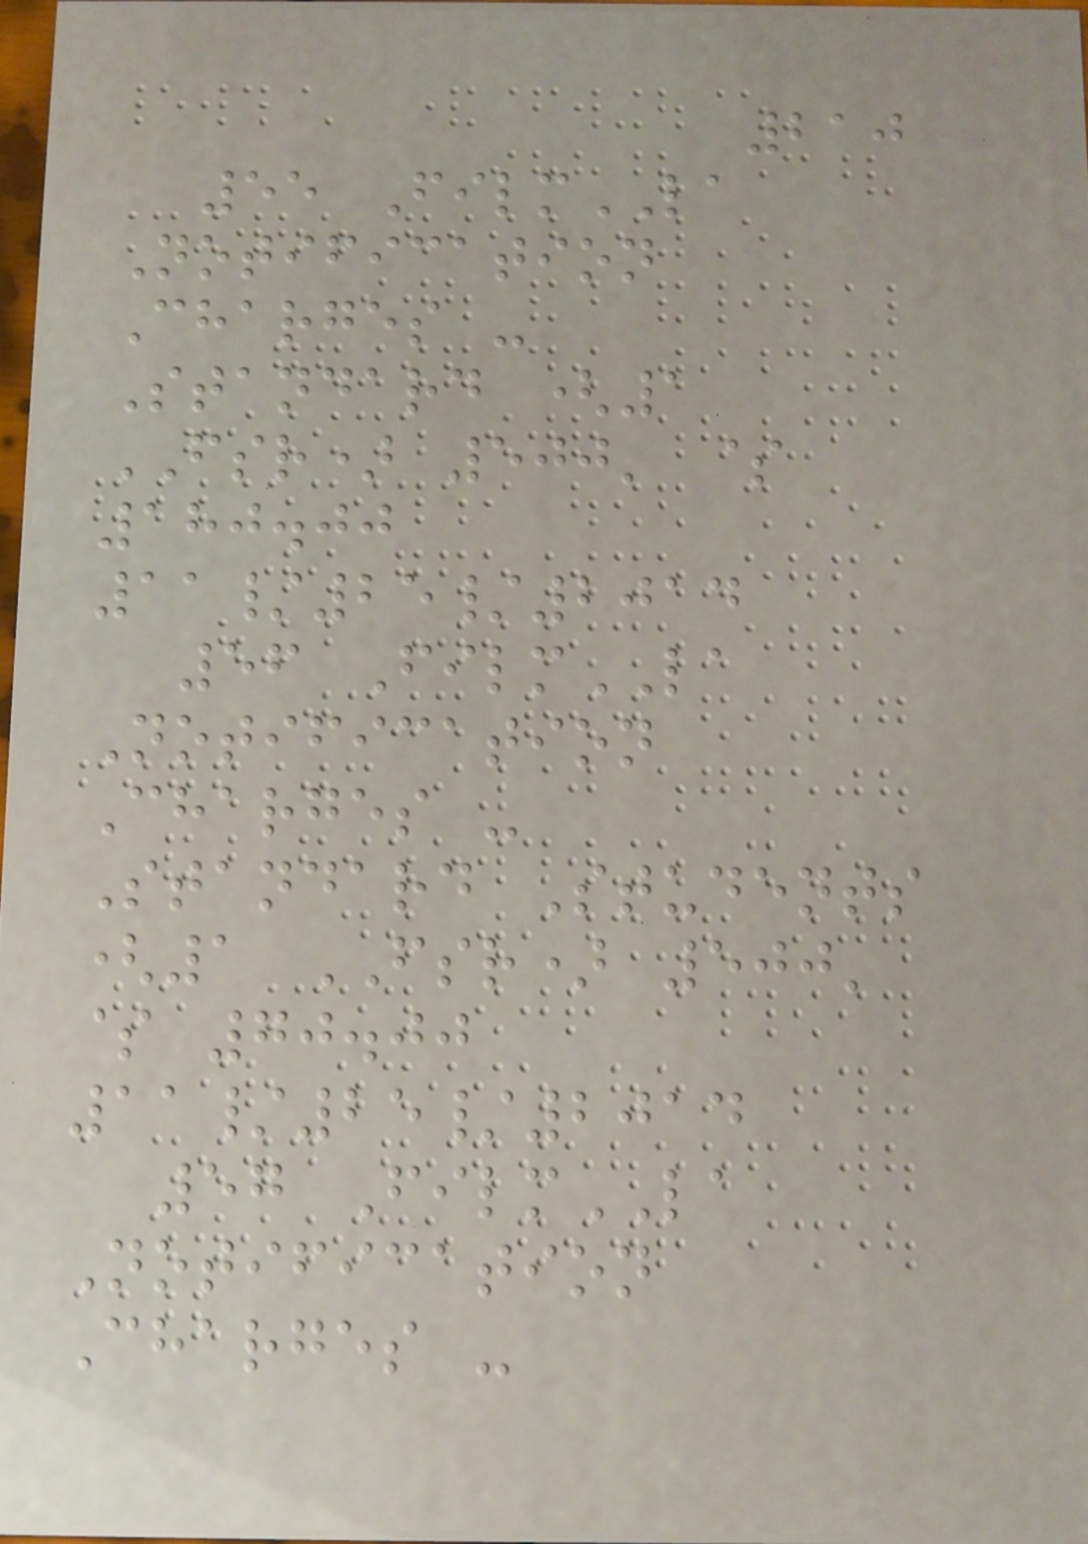210
55 FilmLA
Notification
Charges -
Standard (1
FSR) 500' $
180.00
11/25/2014
56 FilmLA
Notification
Charges -
Standard Students
(1 FSR) 500'
$ 70.00
11/25/2014
57 FilmLA
Notification
Charges -
